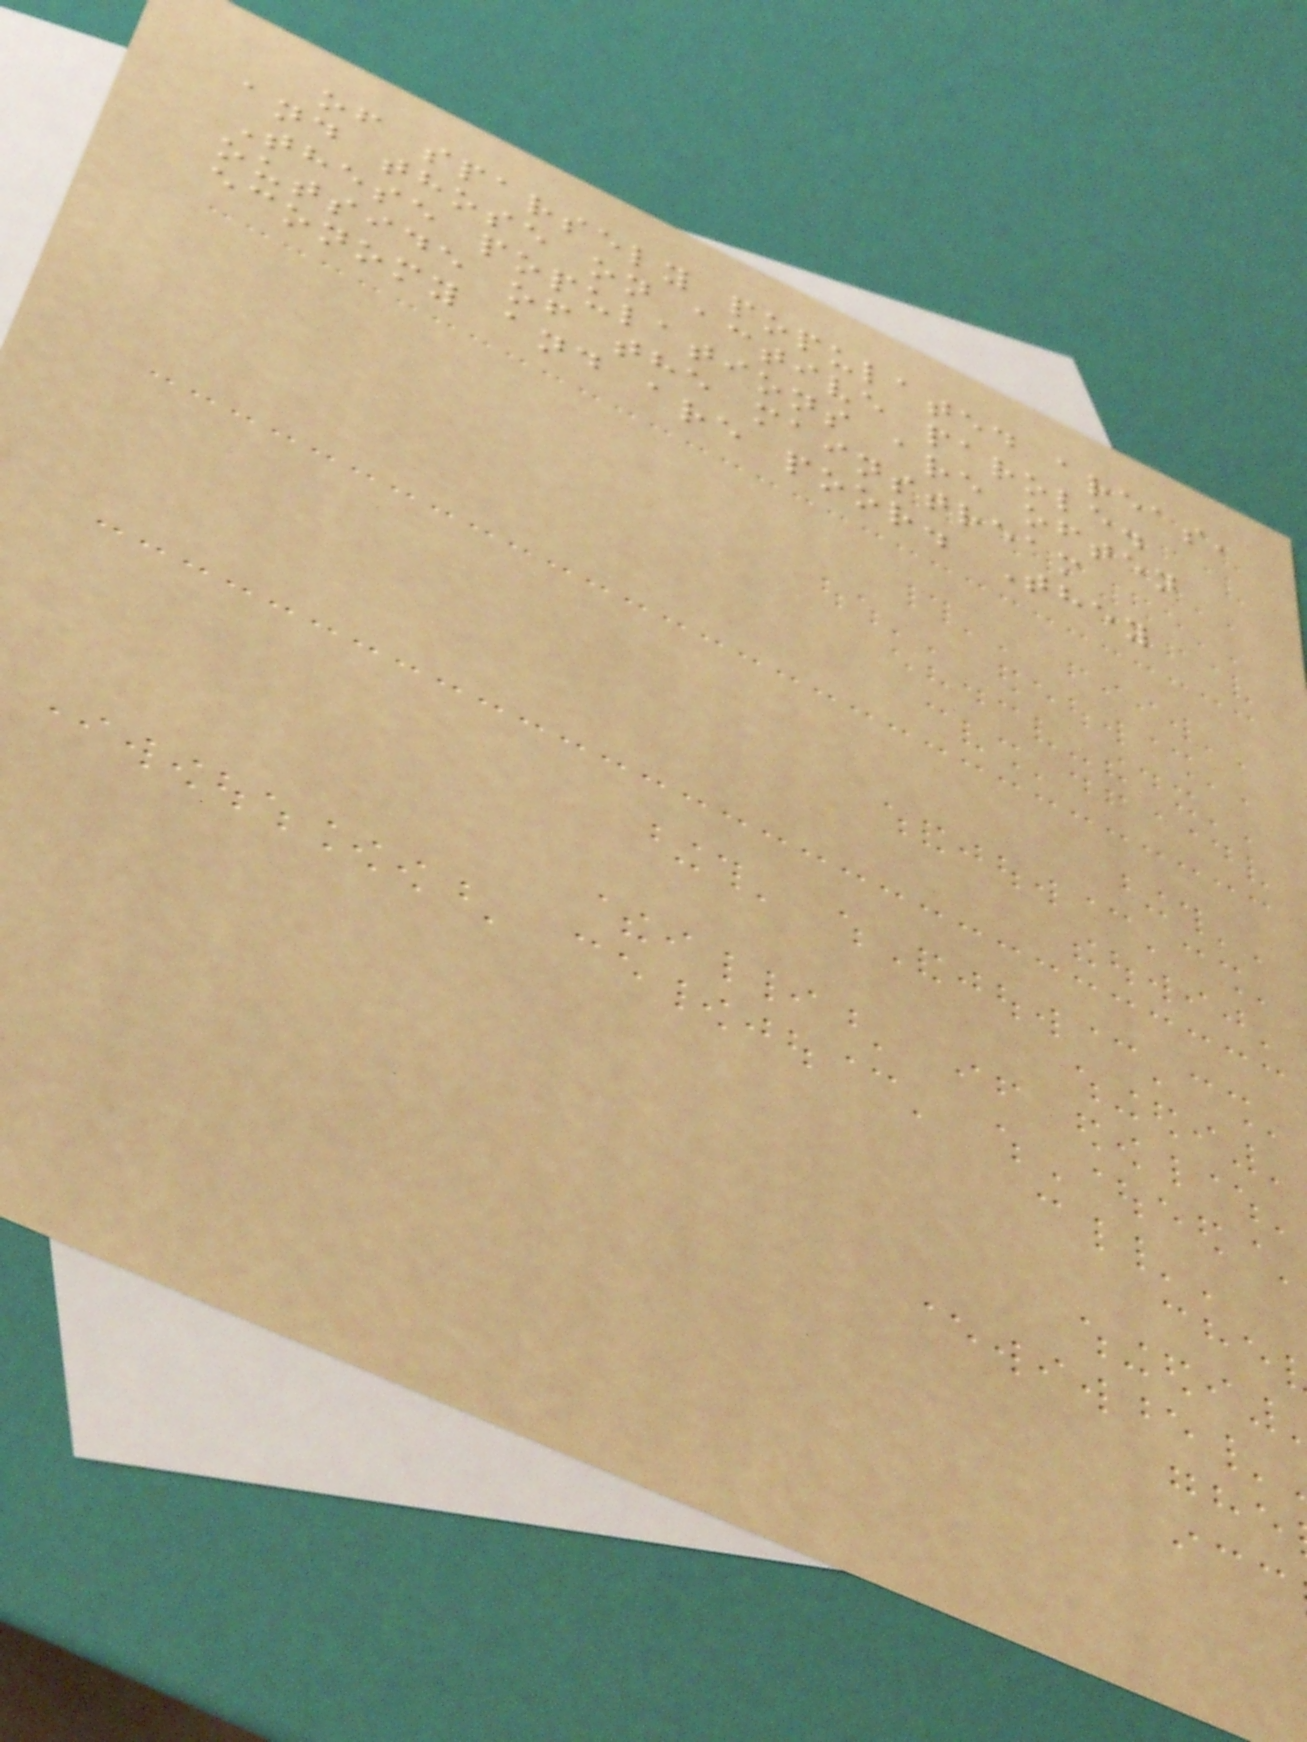of sparsely populated areas,
and those on active parole.
These populations are often
outside of the mainstream
economy and are poor. They
